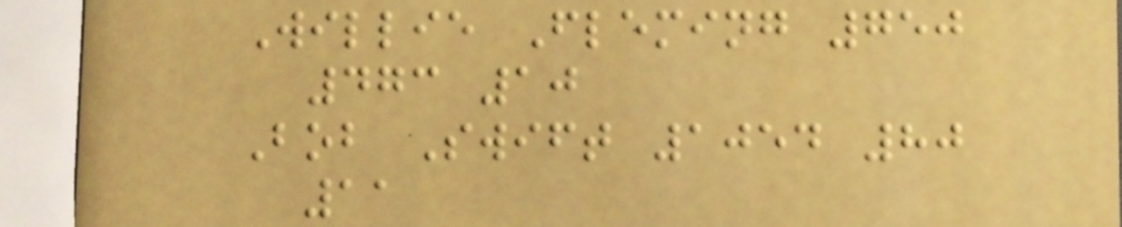Willie Fleming 750
473 10
Bob Swift 1054 80
11
